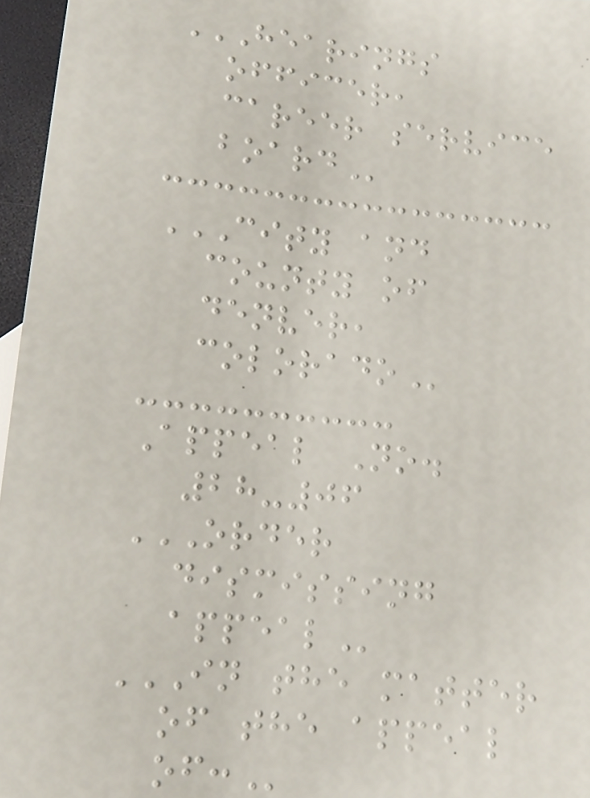HEARINGS
OFFICER,
CAREER SERVICE
BOARD
CITY AND
COUNTY OF
DENVER,
COLORADO
Appeal No.
28-06
ORDER
DISMISSING
APPEAL
IN THE MATTER
OF THE APPEAL
OF:
